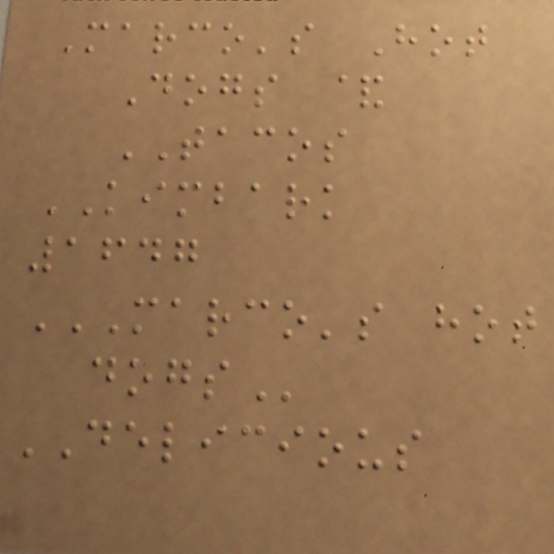Marco's Hot
Dogs &
TACOS
KIMBARK
1647
MARCO'S HOT
DOGS
DELICIOUS
